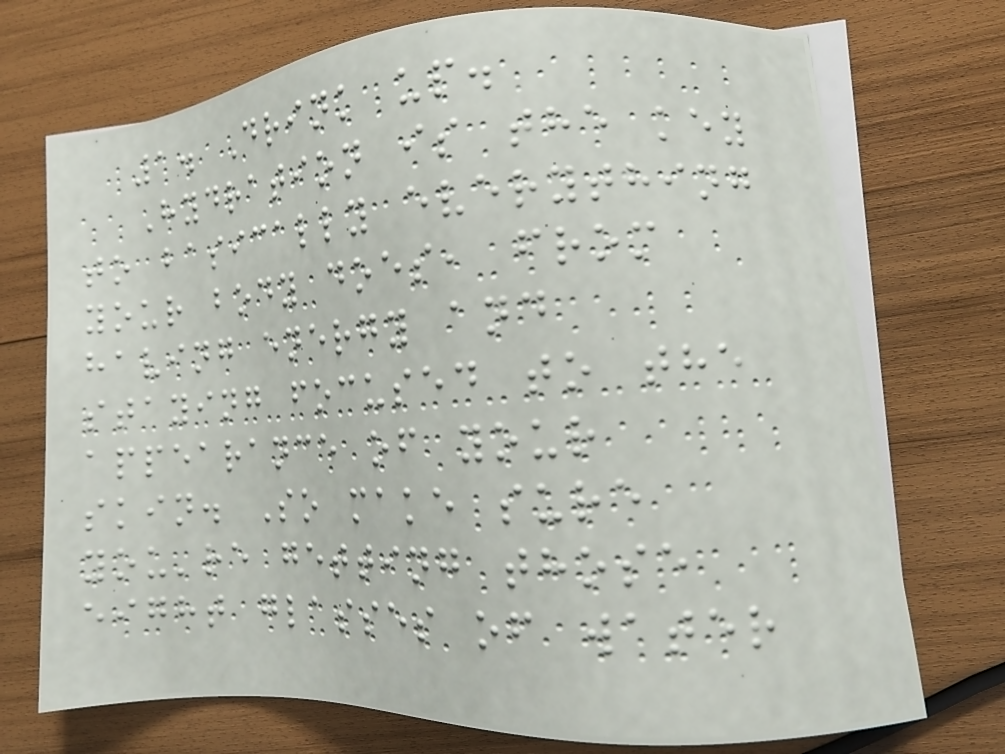1. Drink up.
Hydration is the key
to basically everything
your body does, from
having energy and
staying focused to the
appearance of your
skin. So make sure
you're getting those
eight glasses of water
